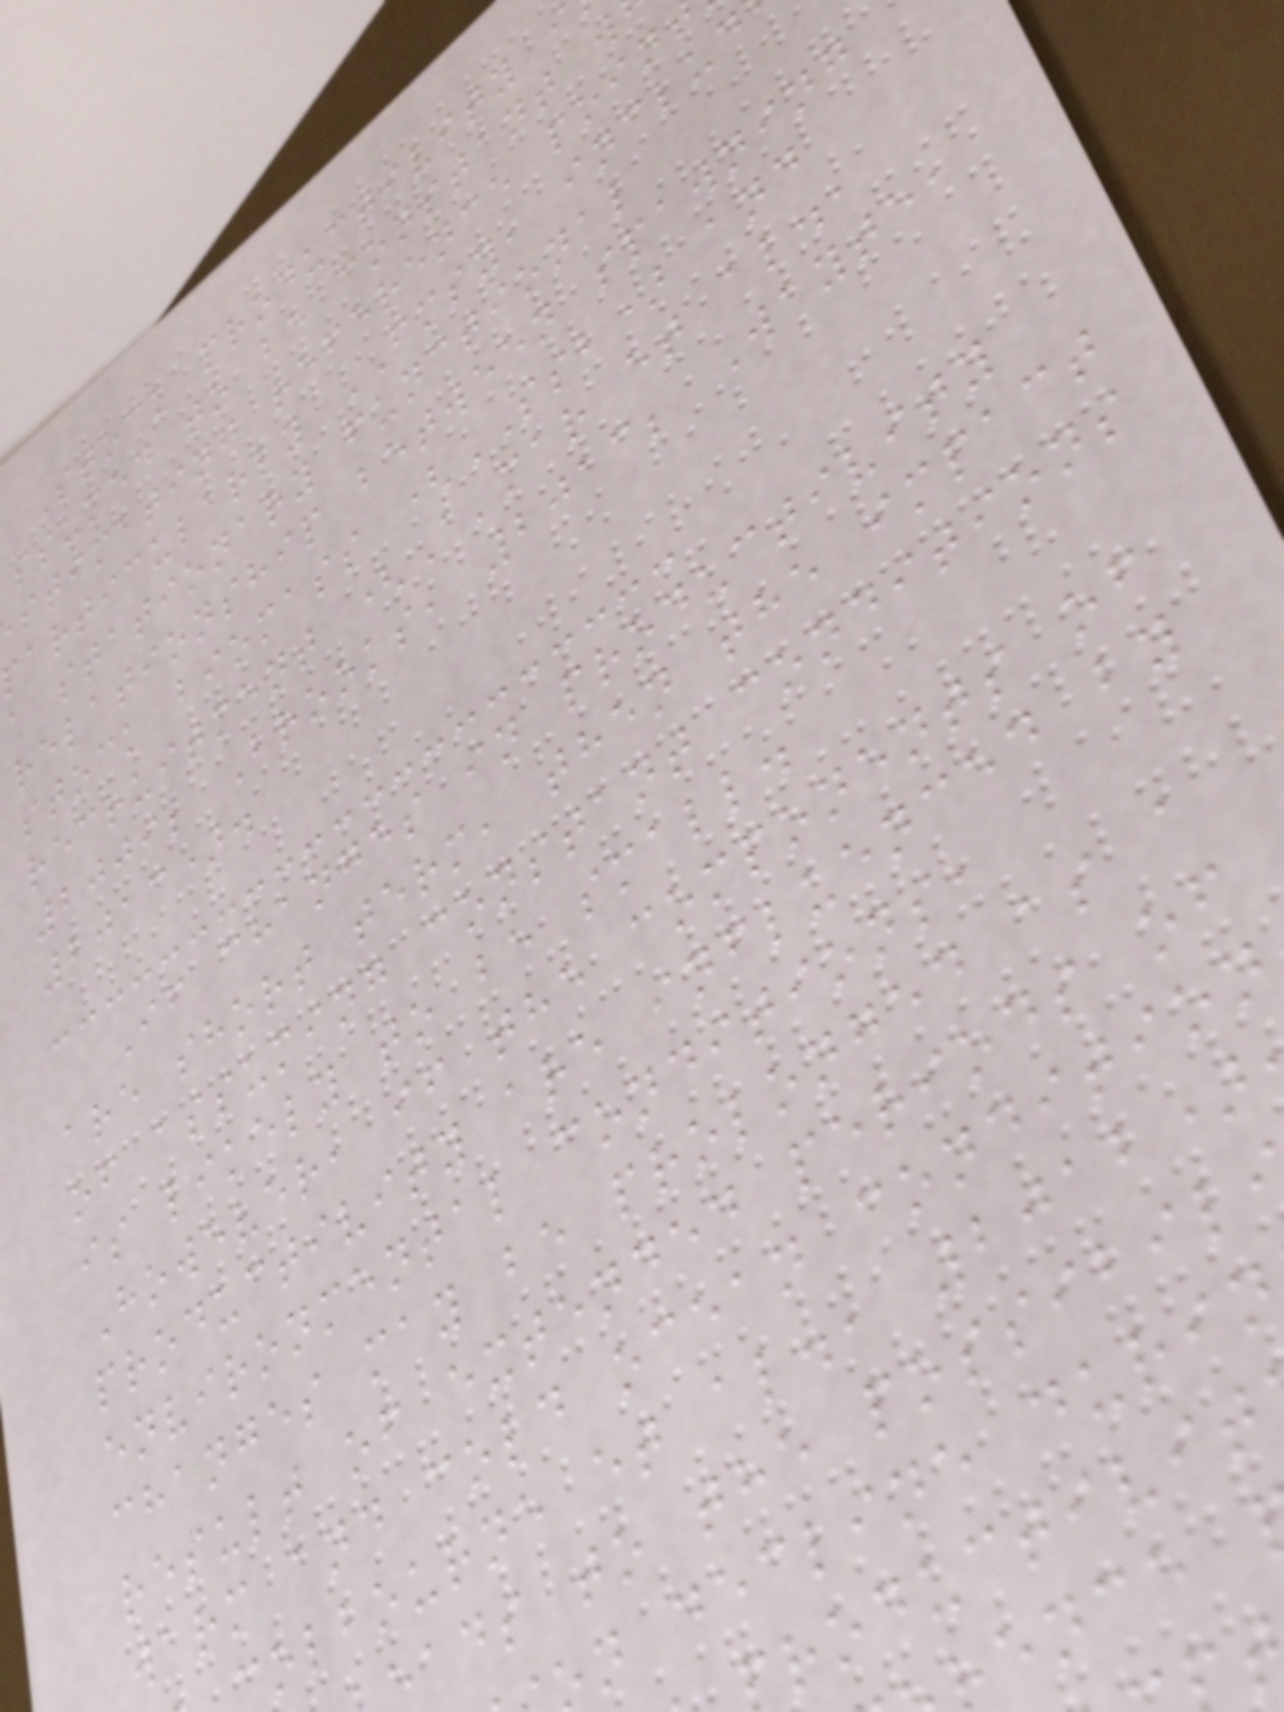Stock productivity i
ssumed to be constant w
stimating reference poin
articularly FMSY, includ
a stationary functional
relationship between spawning
stock biomass (SSB) and
recruitment (A'mar et al.,
2009; Brooks, 2013; Wayte,
2013).
If changes in productivity
are short term, then the impact
of assuming constant conditions
is likely to be small.
However, if the components of
productivity are influenced by
environmental conditions,
changes may be prolonged as a
result of extended periods of
warm and cold ocean condition
olbourne et al., 2012)
ads to the possibil
n decline durin
